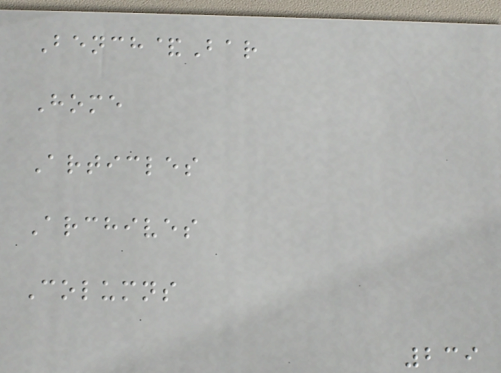Bench&Bar
Home
Articles
Archives
Columns
239
